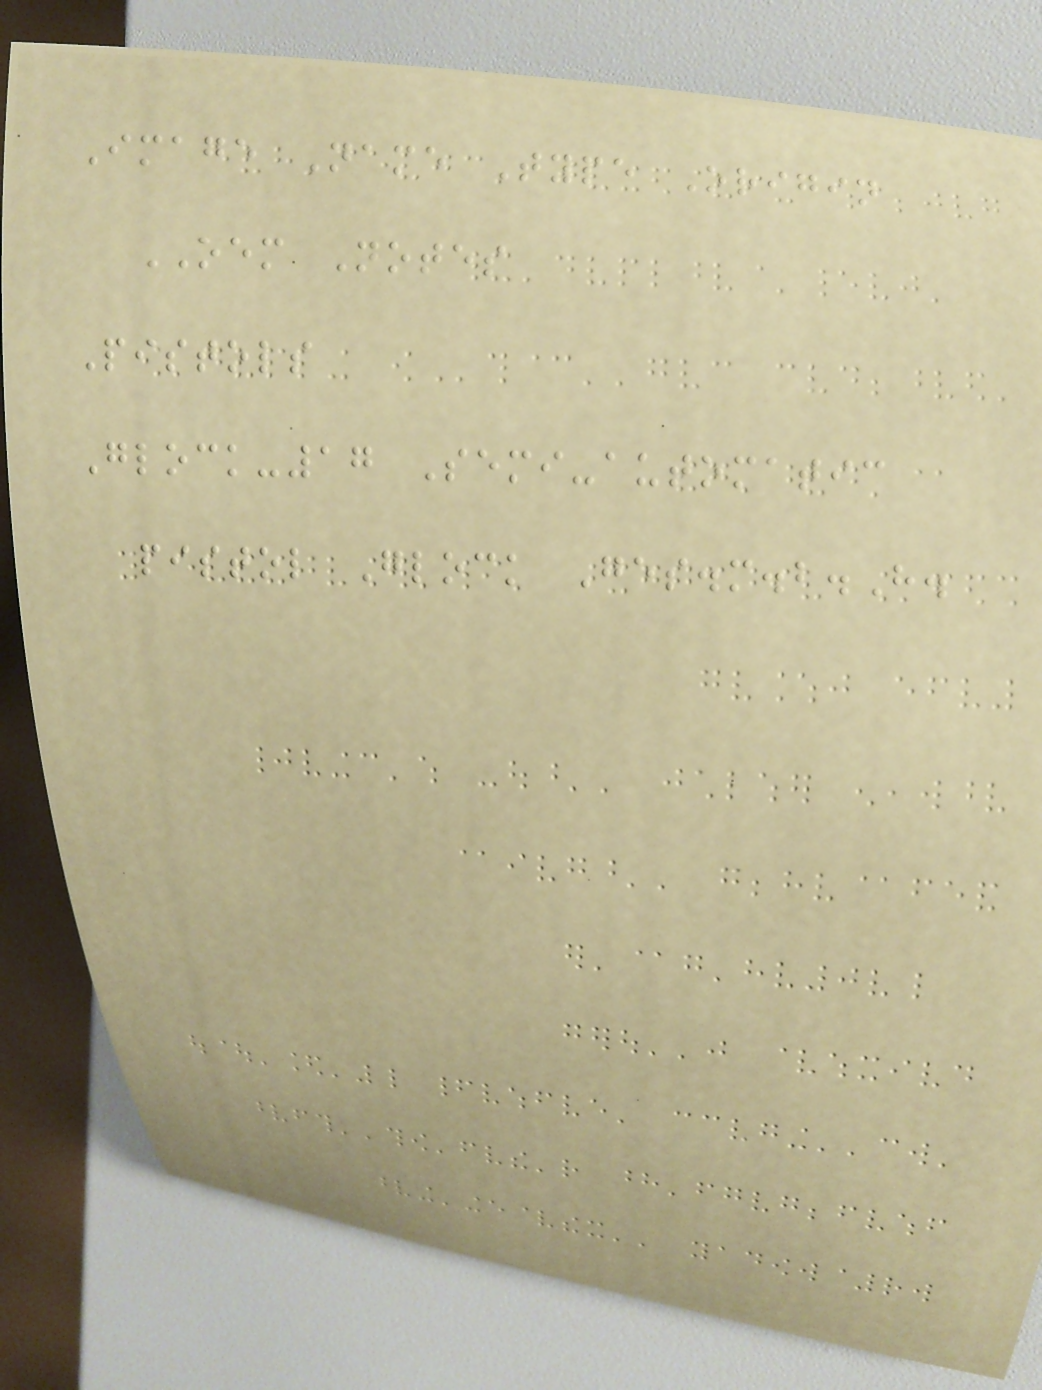Image Name Type Origin
OEM Notes
Pistols
Glock-17 Semi-automatic
pistol Glock Ges.m.b.H.
